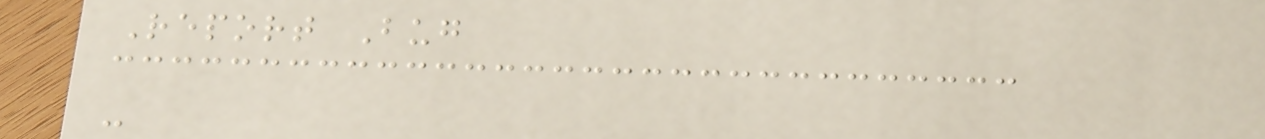Report Bug
-
